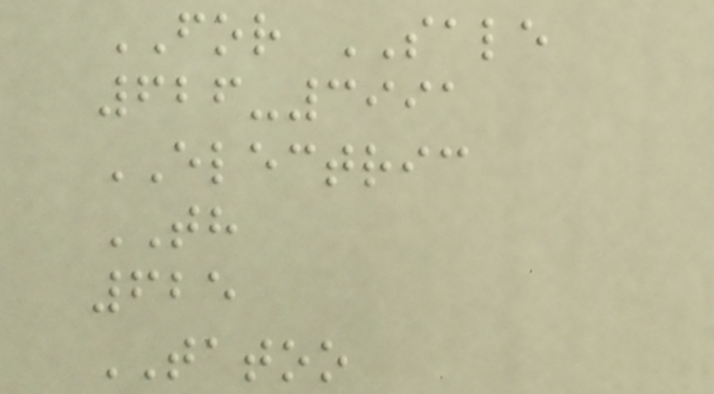FOR SALE
626-3991
ELECTRIC
TH
625
TATOO
